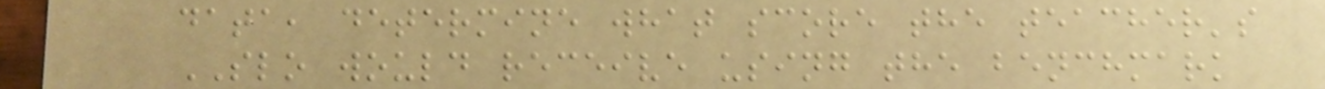data, determine what score the teacher's
SLO would receive using the benchmark
